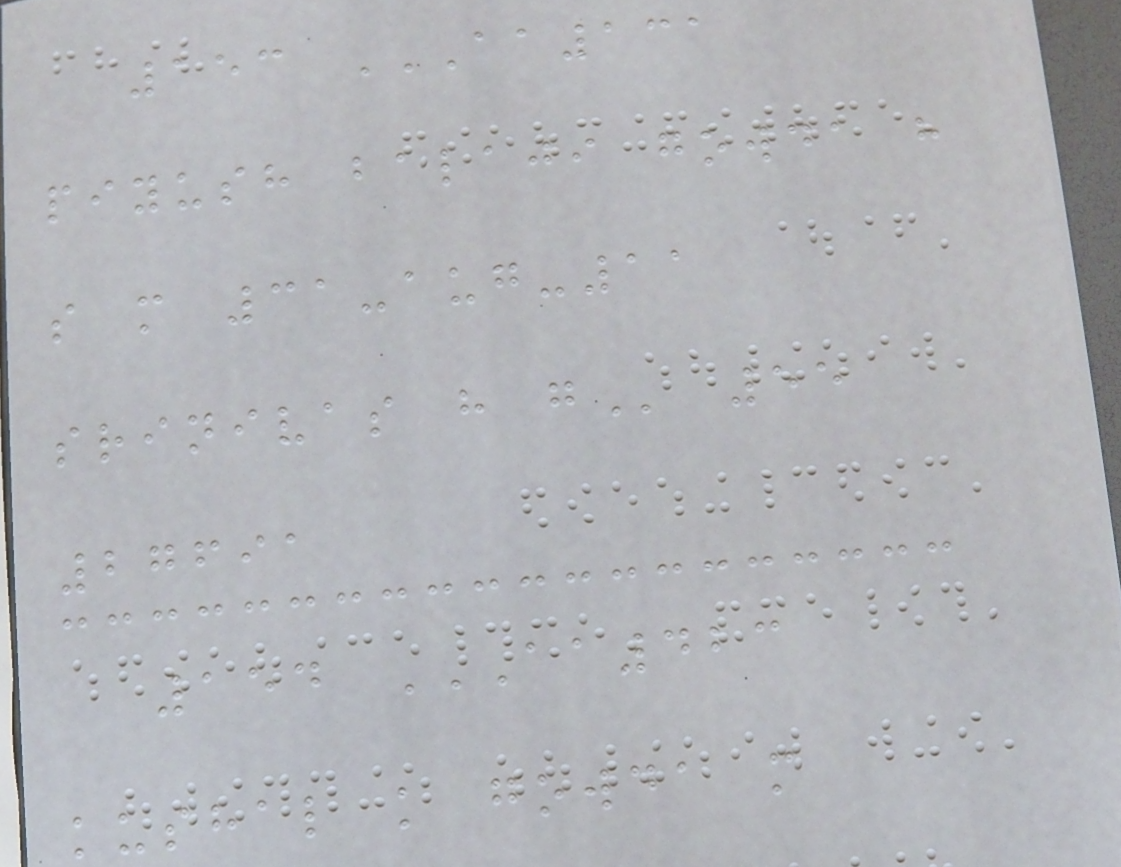153 AA131
PIYUSH BALAJI GOWDA H
S M 31-AUG-11
SRINIVAS H G 55
27691
154 AA423
KUSHAL K GOWDA M
